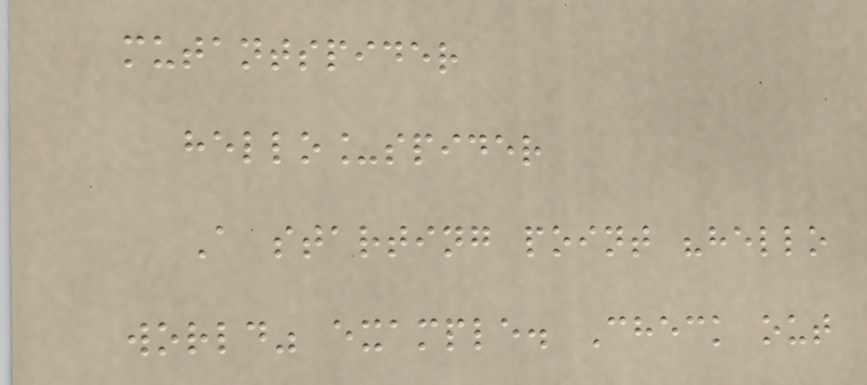mutantspider
hello_spider
A starting point "hello
world" example. Check out
